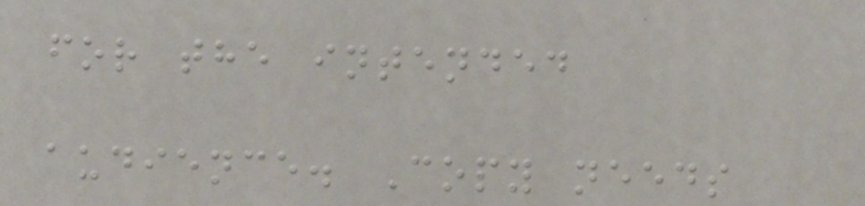for the intended
audience. Copy needs
